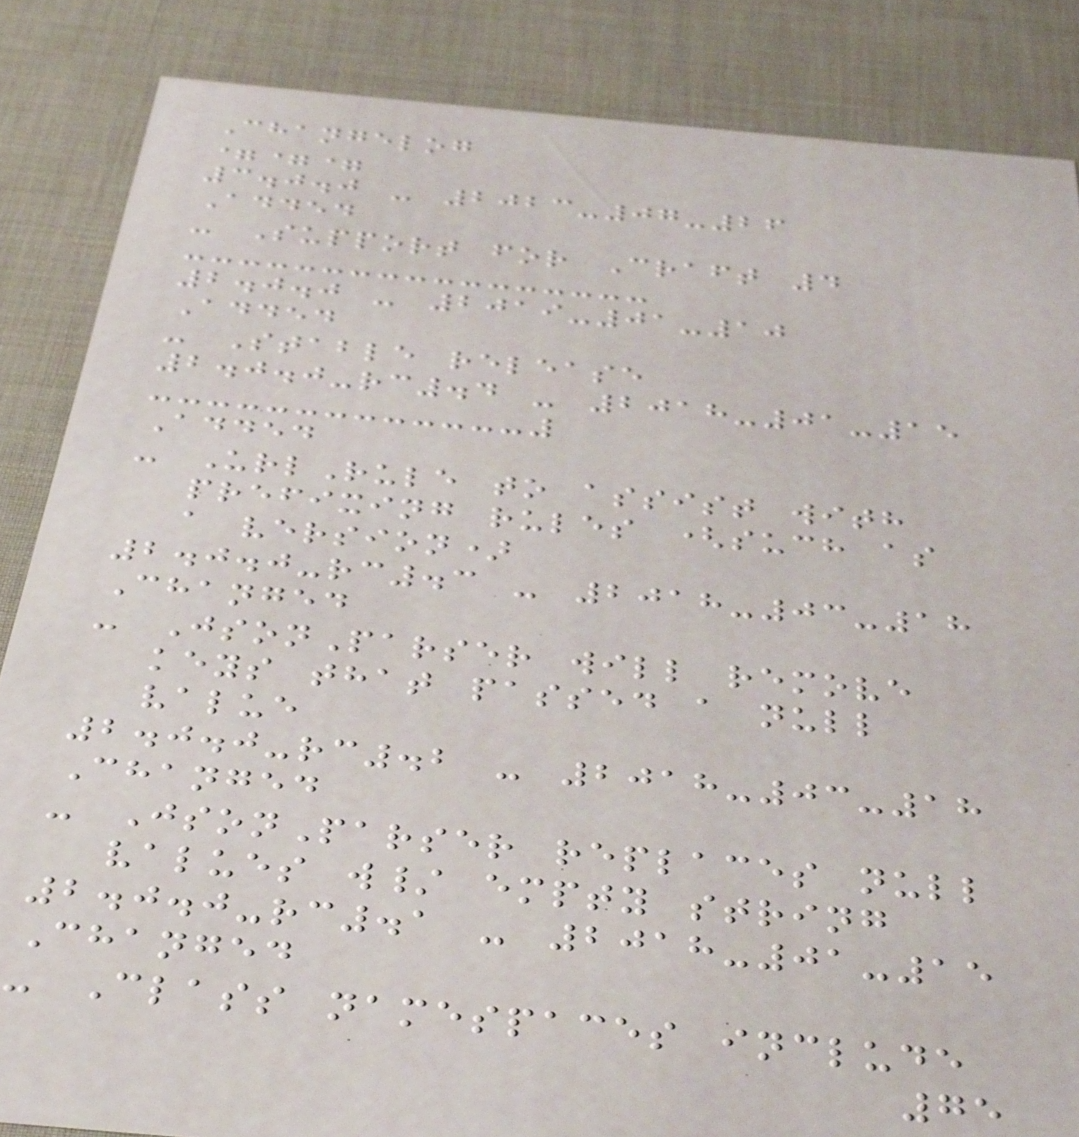Changelog
===
3.0.0 - 2023-07-26
Added
- Support for Craft 4
2.0.0 - 2019-01-10
Added
- Stable release
2.0.0-rc.4 - 2018-01-15
Added
- UrlRule to assist with
prefixing rules (such as
a version)
2.0.0-rc.3 - 2018-03-18
Changed
- JsonParser will remove
keys that passed a null
value
2.0.0-rc.2 - 2018-03-18
Changed
- JsonParser replaces null
values w/ empty string
2.0.0-rc.1 - 2018-01-15
Changed
- Class namespaces include
75
